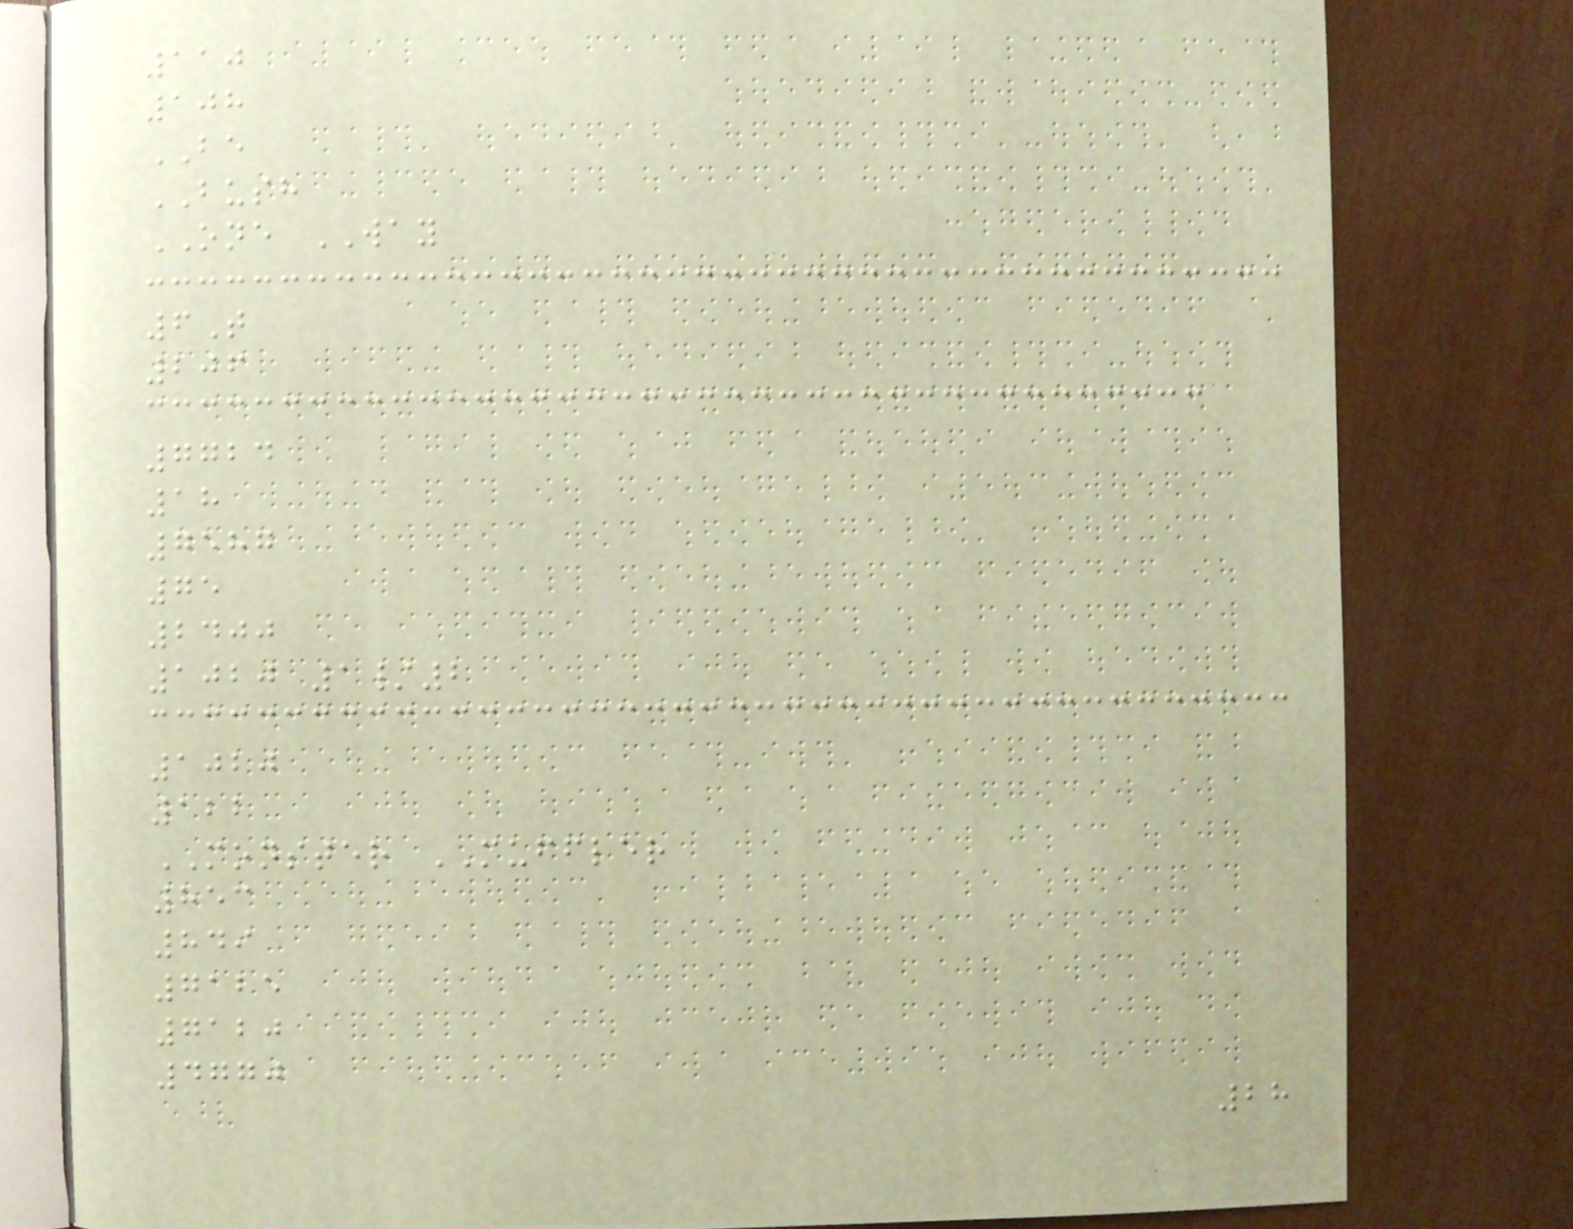110
108
BE
BUSH
ONE WAY
6T
206
7724
18
7587
75
2400
1020 1/2
1020
122
MONSTER MUFFLER
853
849
7125
7120
4770
28
